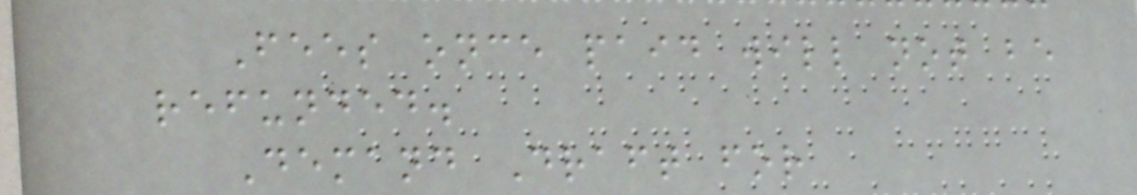Fees once paid will not be
refunded.
Demand Draft for
